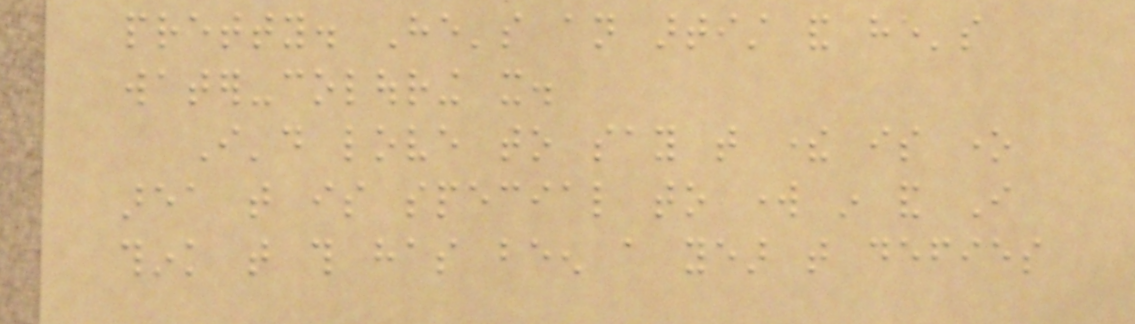pretty. He's an artist and he's
water-colouring it.
I'd love to say that there is one
area that is special to work in and I
think that this has been a year that defies
